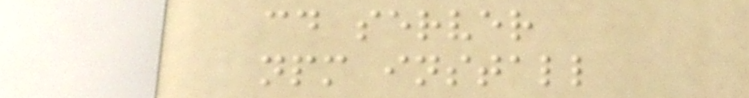cd server
npm install
